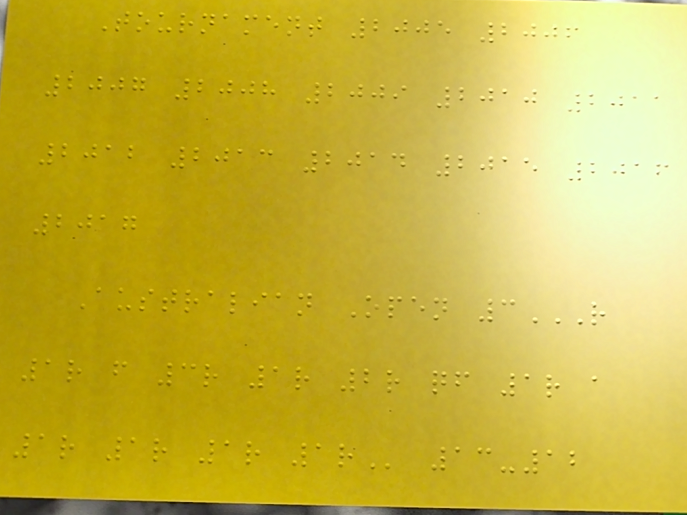Tournament 2005 2006
2007 2008 2009 2010 2011
2012 2013 2014 2015 2016
2017
Australian Open 3R
1R F 3R 1R 2R QF 1R A
1R 1R 1R 1R 13-12
